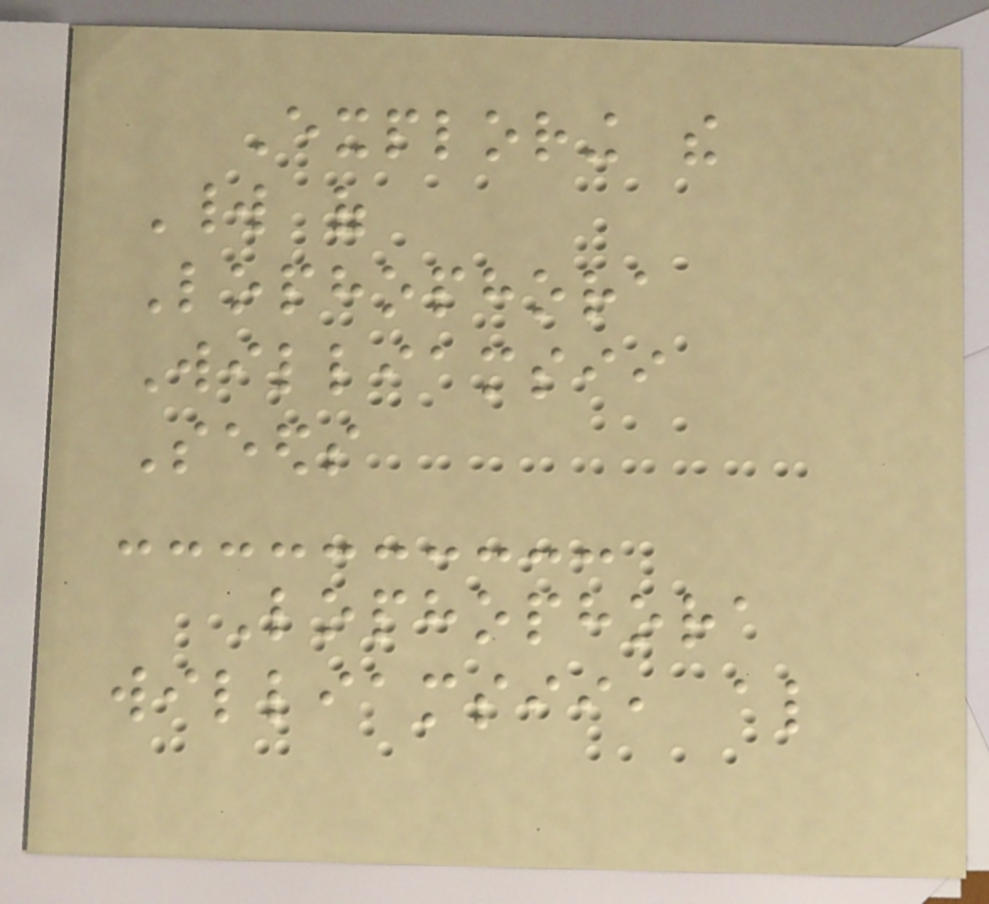Exploring the
World of
Lophophora
Williamsii
Seeds
Lophophora
williamsii, also
